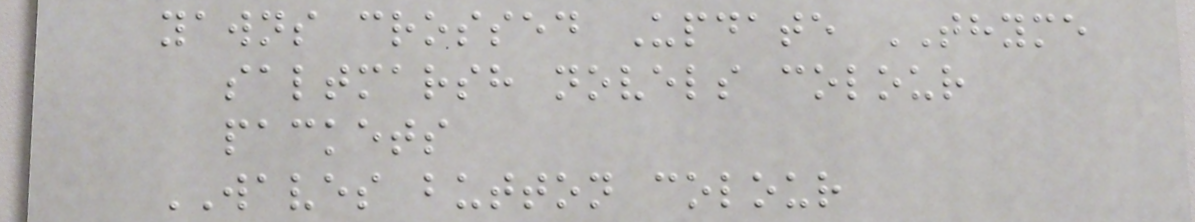yawns crossed Update THYME
saltmarsh novels colour
packets
WAVES button colour
